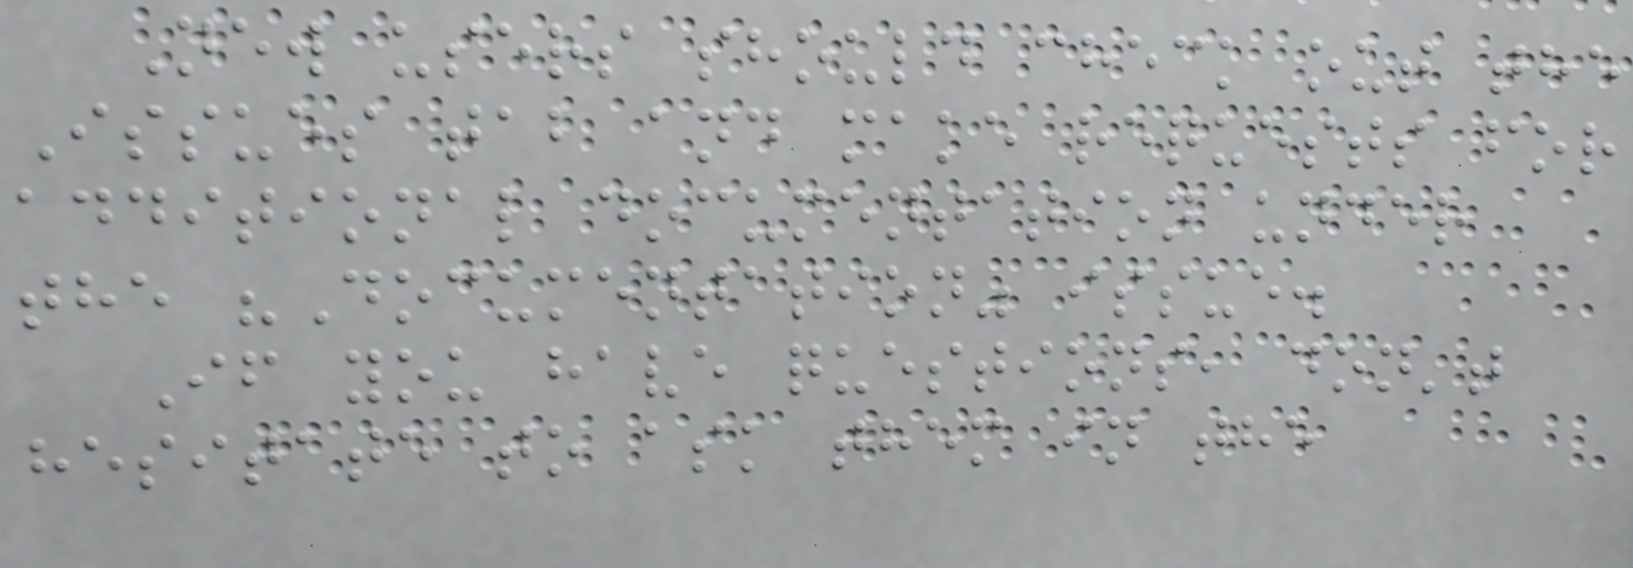New users should check out the
Issues tab and make requests for
additional documentation under
the "Documentation" issue.
If you have questions, don't
hesitate to ask them in the
